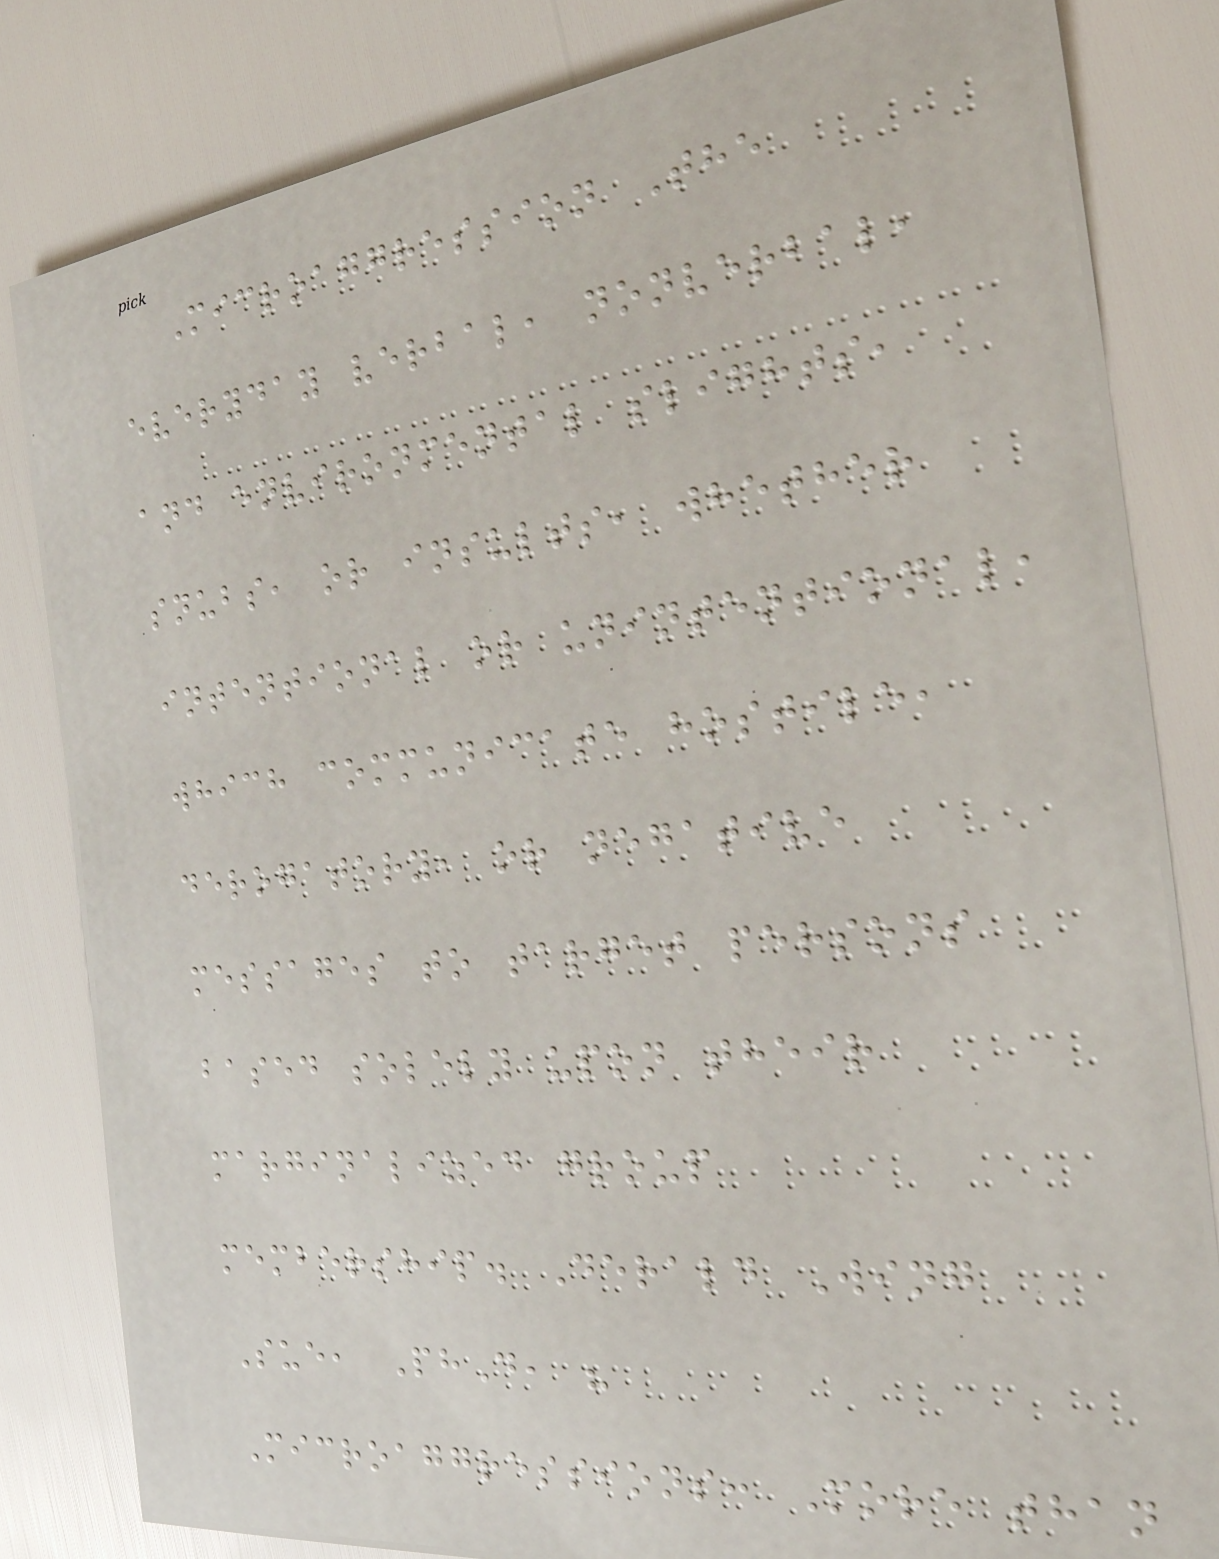Microaggression The
everyday verbal, nonverbal,
and environmental slights,
snubs, or insults, whether
intentional or unintentional,
which communicate hostile,
derogatory, or negative
messages to target persons
based solely upon their
marginalized group
membership. Derald Wing
Sue, PhD, "
Microaggressions: More than
